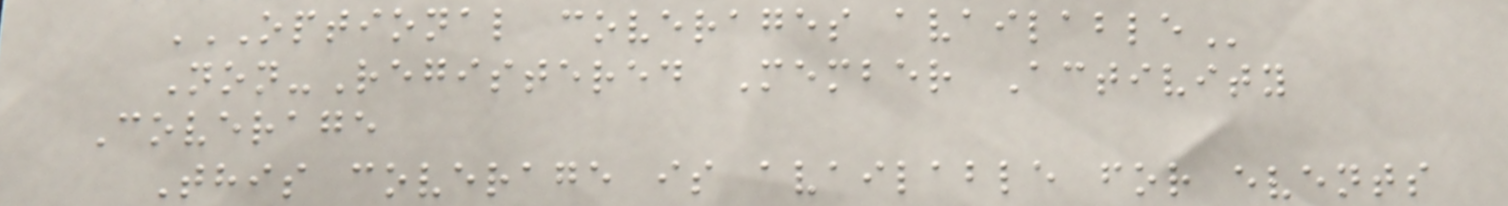OPTIONAL COVERAGES AVAILABLE
Non-Registered Member Activity
Coverage
This coverage is available for events
